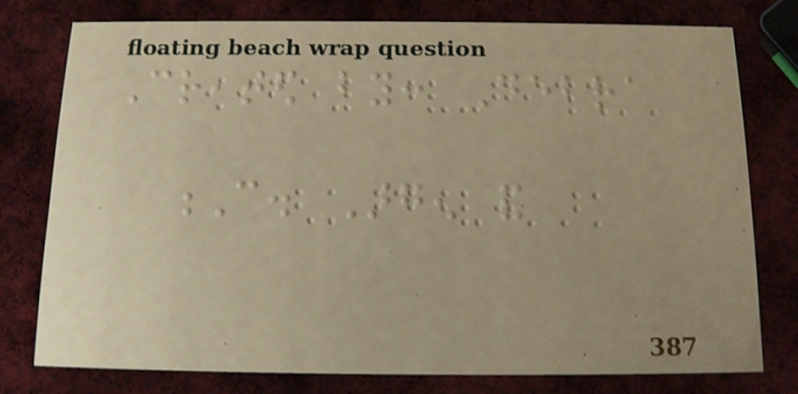Created by: Debra
C. Argen and
